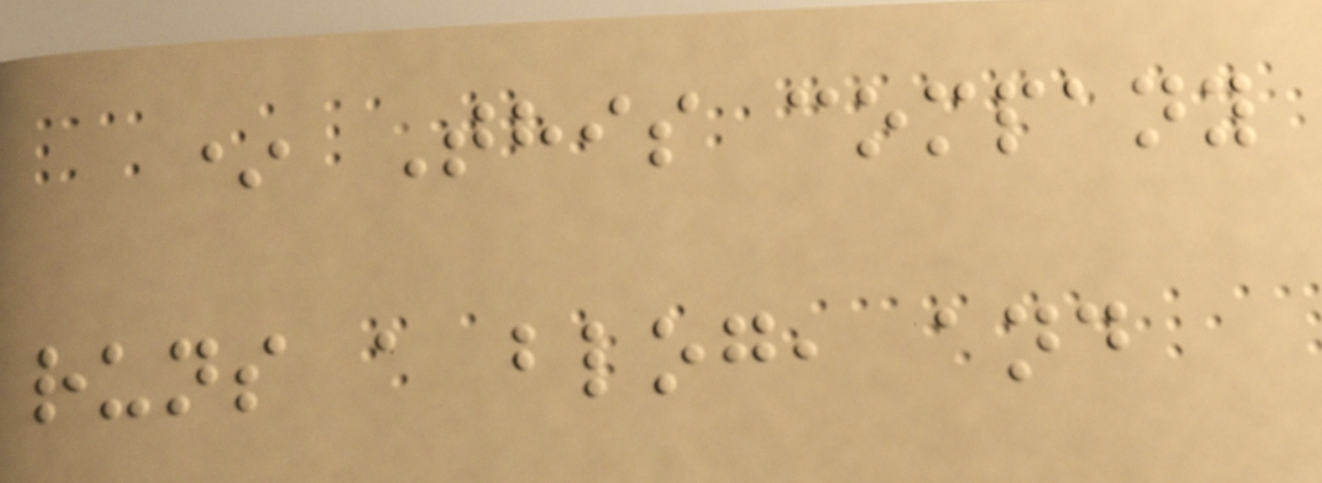* This company
runs a blog, and
